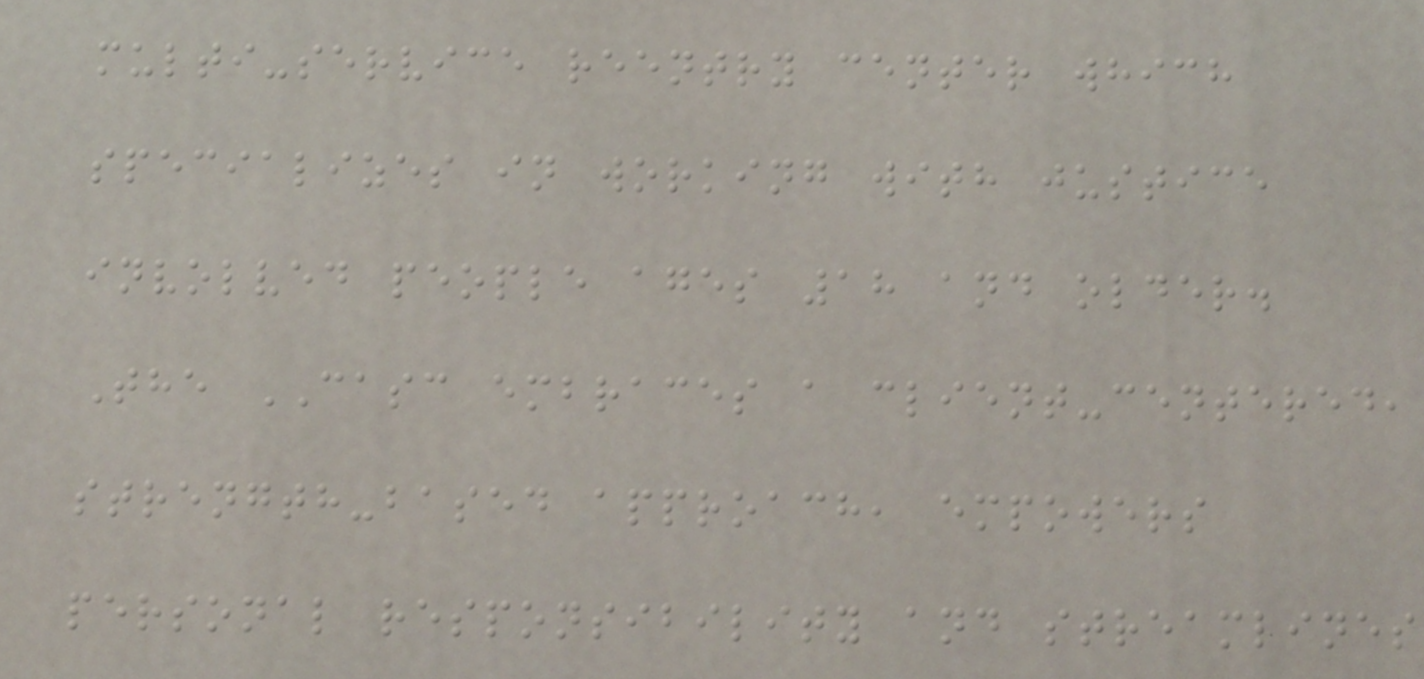multi-service reentry center which
specializes in working with justice
involved people ages 18 and older.
The CASC embraces a client-centered,
strength-based approach, empowers
personal responsibility and streamlines
